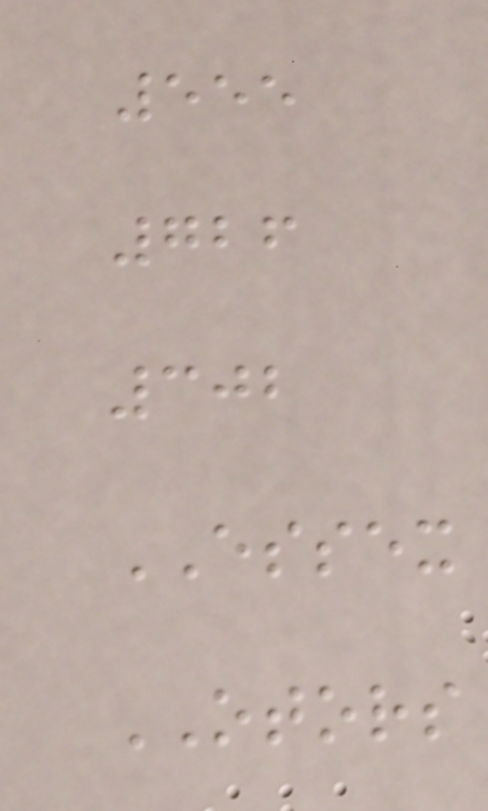555
726
302
ESSEX
OTORS
